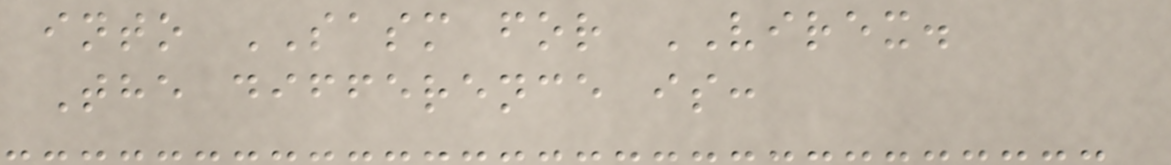into SASM for VIREX.
The difference is:
